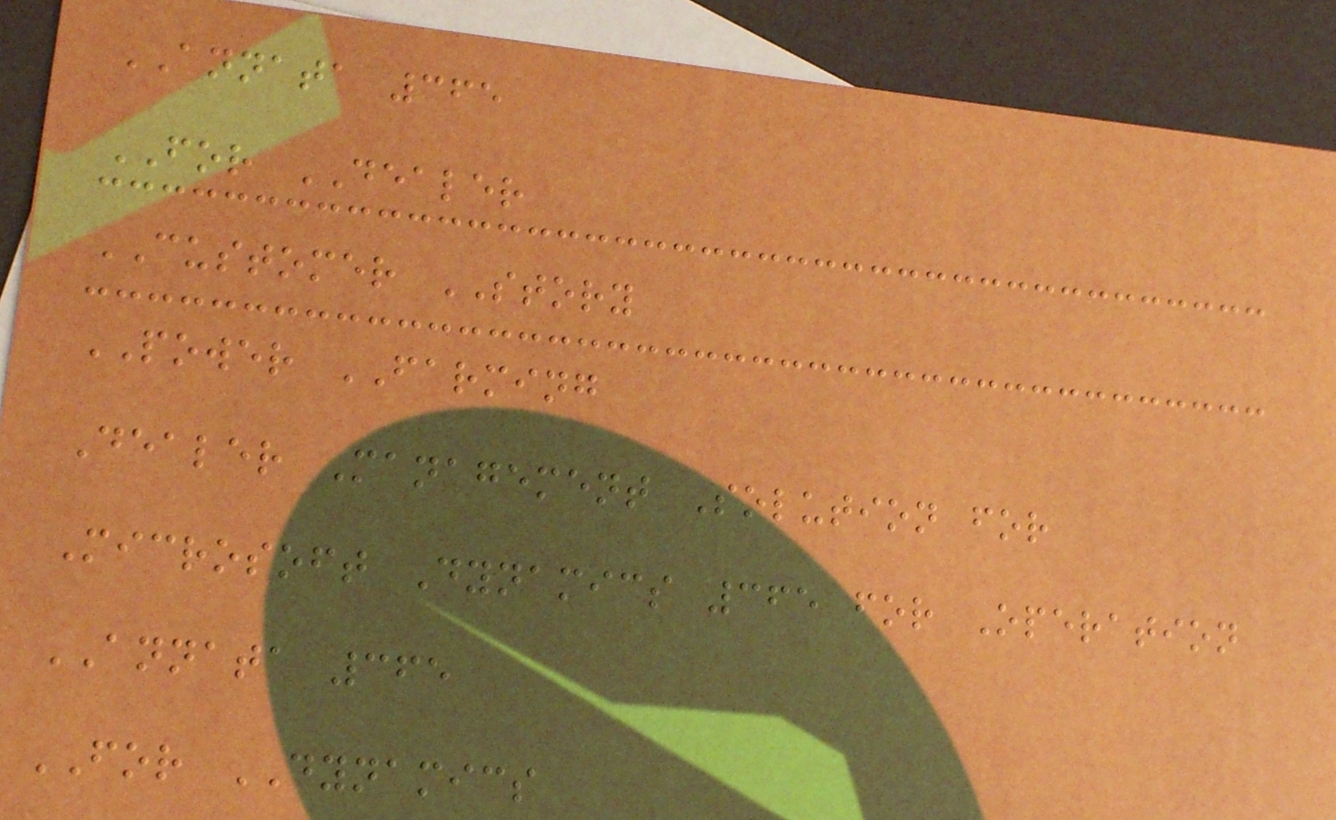ANNATA 365
FOR DEALER
CUSTOMER STORY
POWER FARMING
Dealer Management Solution for
Microsoft Dynamics 365 for Operation
ANNATA 365
FOR DYNAMICS
